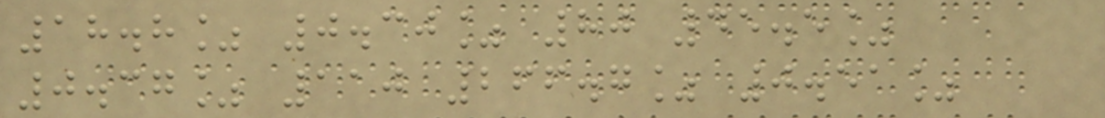18.8% 0.30% 80 45.5%
0.37% 110 266.7% 0.51%
